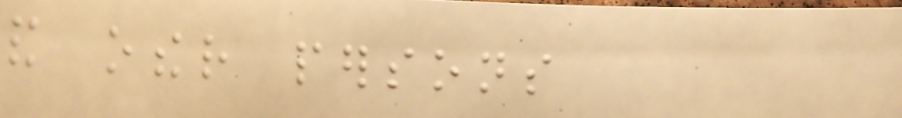and other persons
